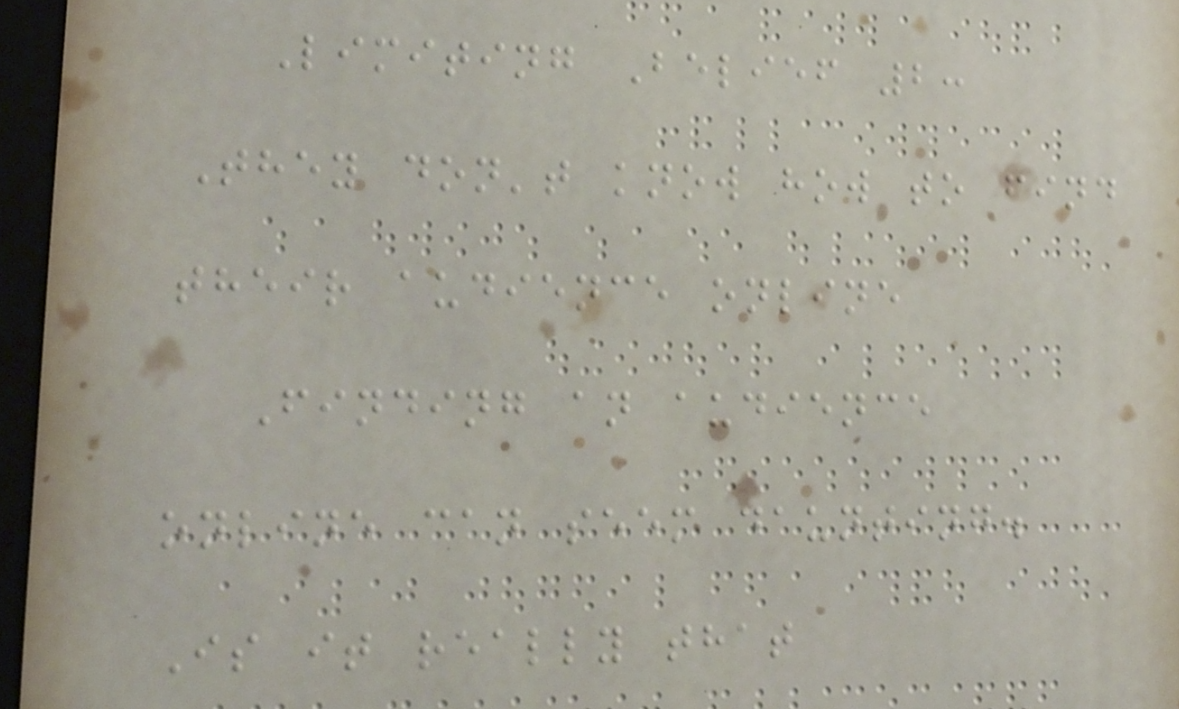Limiting Belief 2:
They don't know how to find
their audience online
Finding an audience
online can seem daunting.
Is it really that
